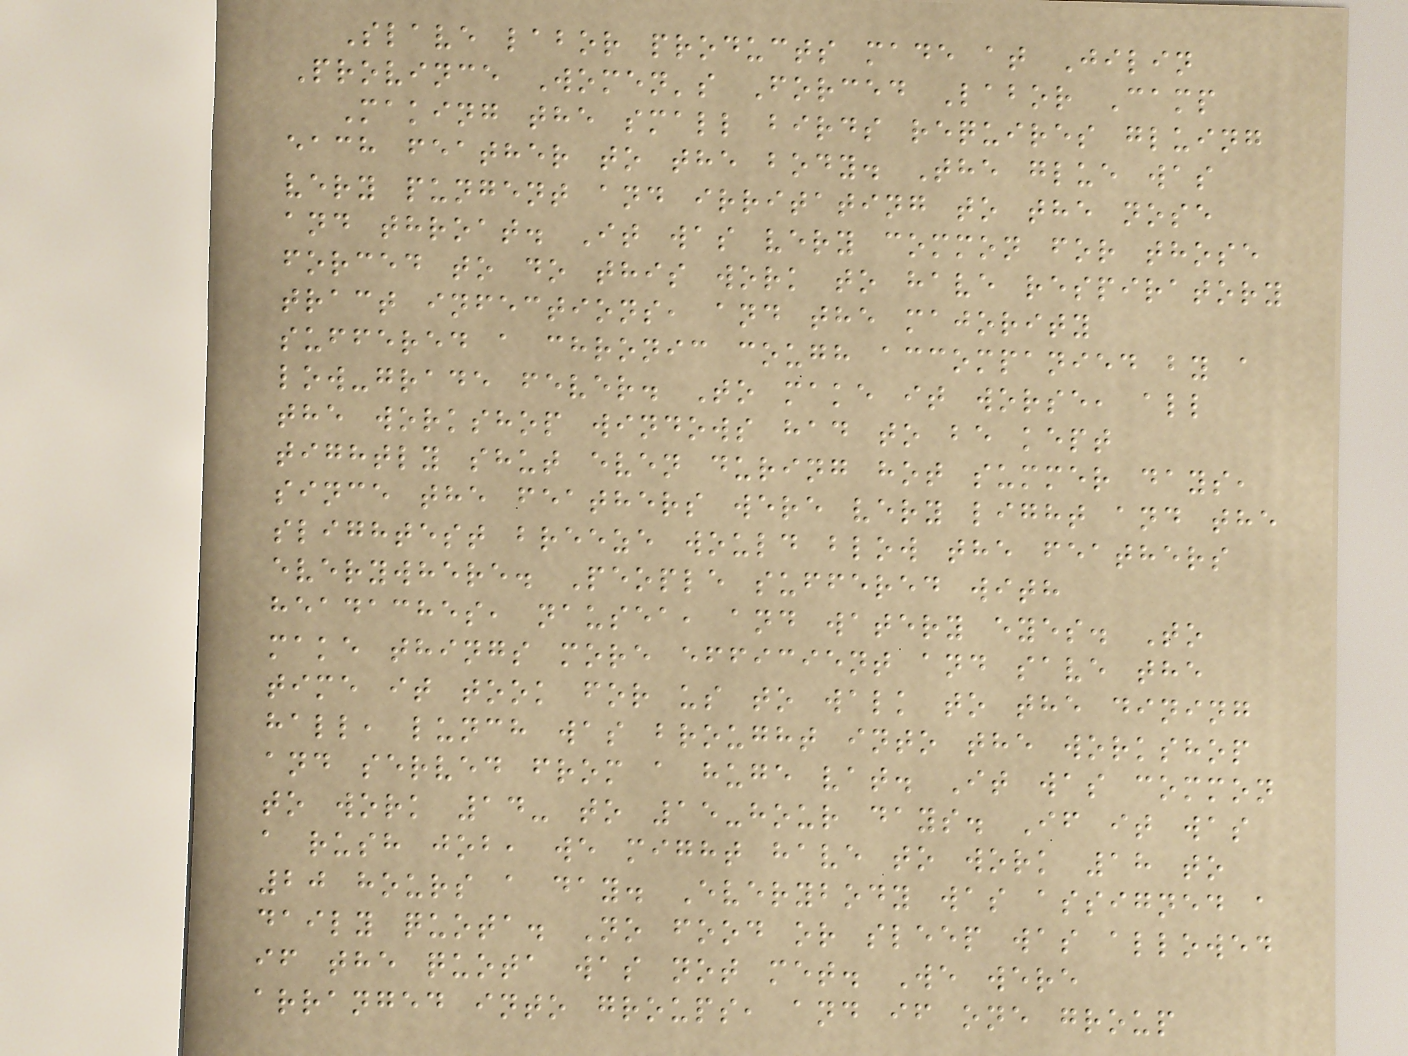Slave labor products made at Jilin
Province Women's Forced Labor Camp
Making the small birds requires gluing
each feather to the body. The glue was
very pungent and irritating to the nose
and throat. It was very common for those
forced to do this work to have respiratory
tract infections, and the majority
suffered a chronic cough accompanied by a
low-grade fever. To make it worse, all
the workshop windows had to be kept
tightly shut even during hot summer days,
since the feathers were very light and the
slightest breeze would blow the feathers
everywhere. People suffered with
headaches, nausea, and watery eyes. To
make things more efficient and save the
time it took for us to walk to the dining
hall, lunch was brought into the workshop
and served from a huge vat. It was common
to work 14- to 15-hour days. If it was
a rush job, we might have to work 18 to
20 hours a day. Everybody was assigned a
daily quota. No food or sleep was allowed
if the quota was not met. We were
arranged into groups, and if one group
